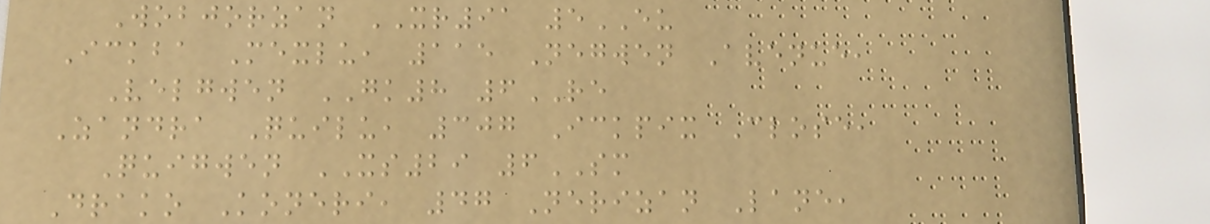Wobjorzan XR91 5EU
Ickba Mexlu, 115 Negwen Avenue,
Velgwen GK8 6RE
Zandra Quilu, 307 Ickpix Close,
Quigwen XS29 6SM
Drako Koneri, 47 Nerizan Lane,
